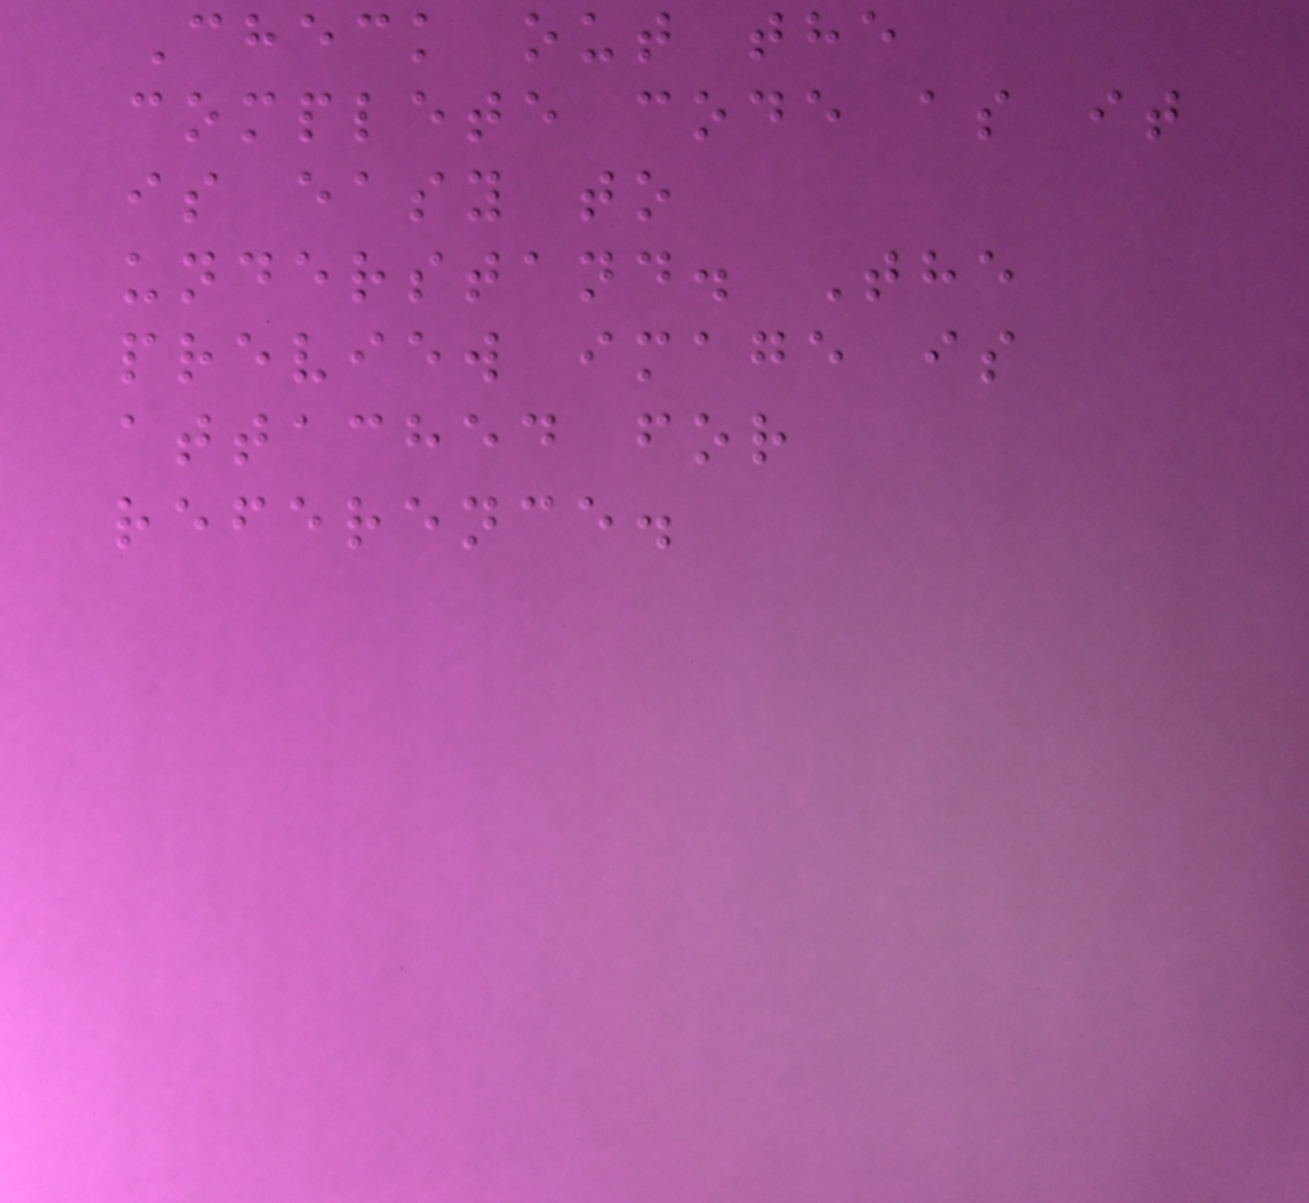Check out the
complete code as it
is easy to
understand. The
preview image is
attached for
reference.
